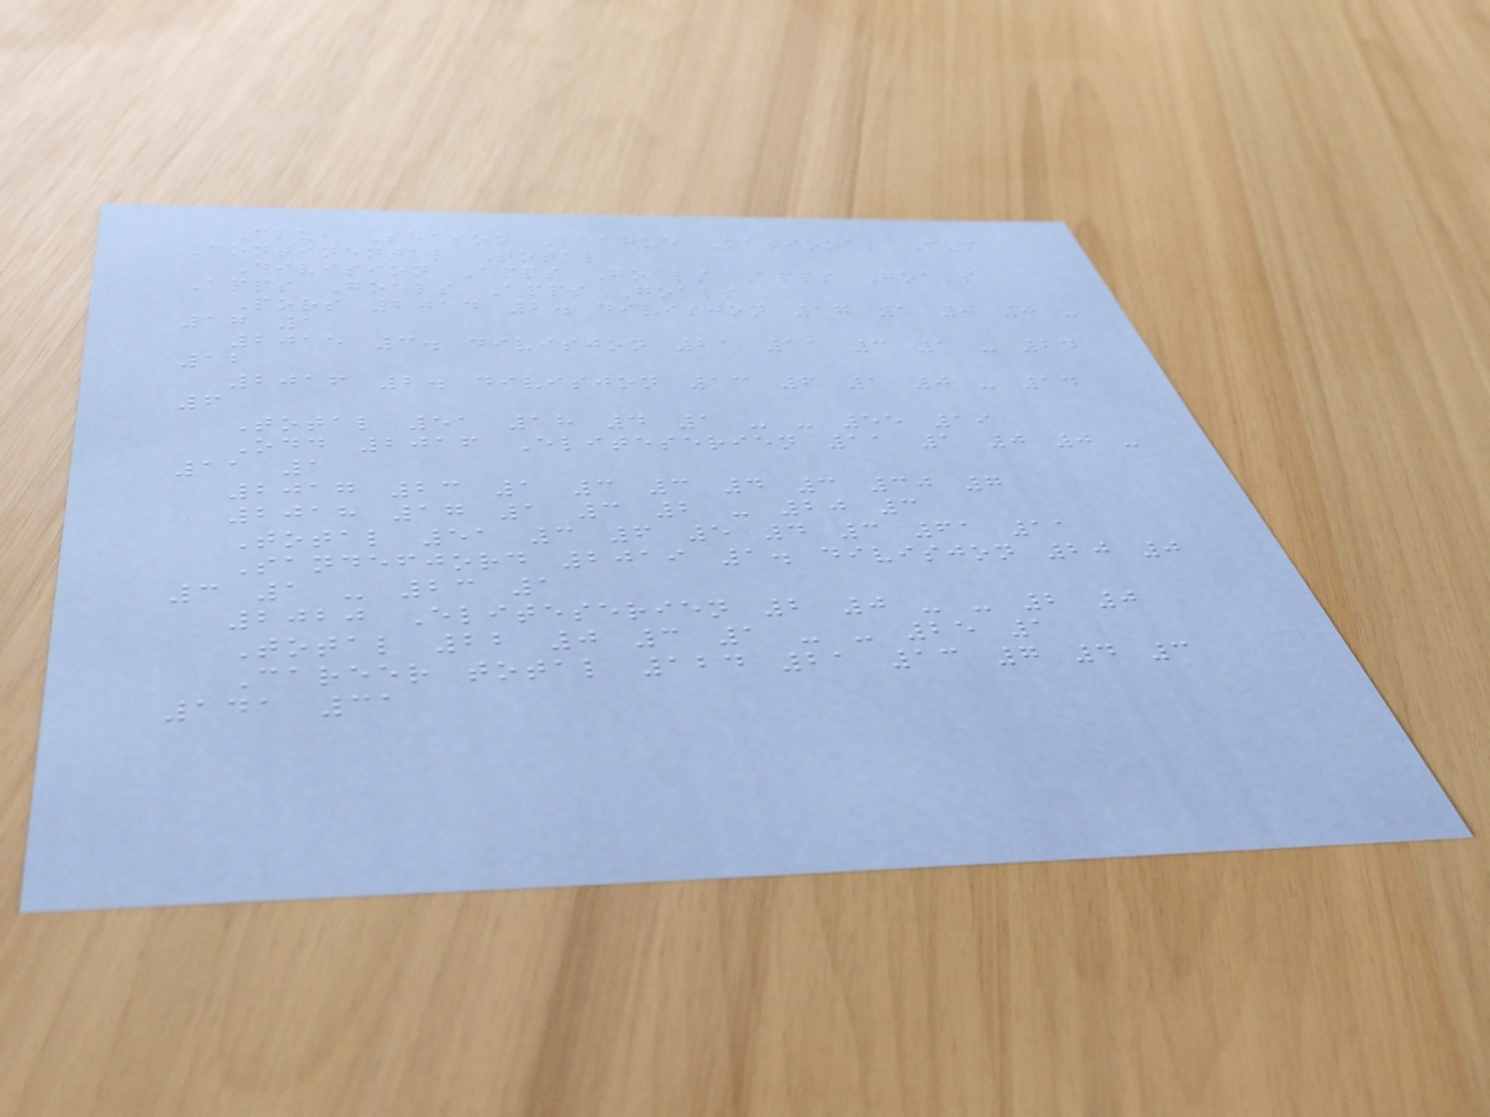Club Season League National Cup
Continental Total
Division Apps Goals Apps Goals
Apps Goals Apps Goals
Pors 2014 2. divisjon 17 1 0 0 -
17 1
2015 3. divisjon 21 11 3 1 - 24
12
2016 2. divisjon 13 6 1 0 - 14
6
Total 51 18 4 1 - - 55 19
Odd 2016 Eliteserien 11 1 0 0 -
11 1
2017 23 1 3 3 4 3 30 7
2018 17 1 3 2 - 20 3
Total 51 3 6 5 4 3 61 11
Sandefjord 2019 1. divisjon 20 0
3 1 - 23 1
2020 Eliteserien 2 0 - - 2 0
Total 22 0 3 1 - - 25 1
Career total 124 21 13 7 4 3
141 31
